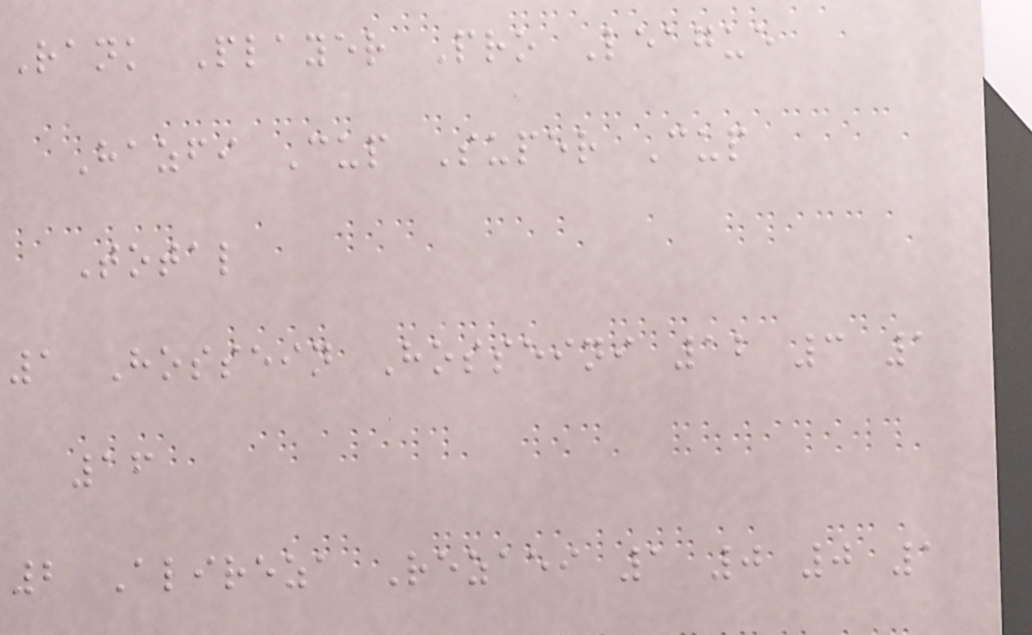Rank Player Pro League
Hazfi Cup Super Cup
Total
1 Hossein Hosseini 12 3 1
16
2 Alireza Rezaei 1 0 0 1
